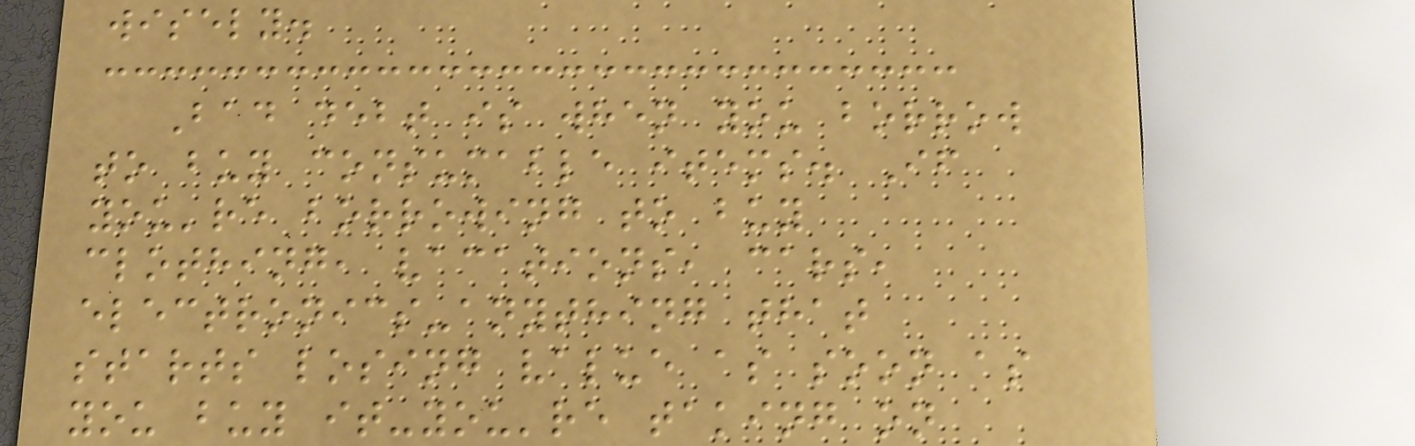wisely.
Bad debt is when you borrow
to buy consumable items. If
you're borrowing to buy
clothing, vacations, cars,
electronics-anything that
starts losing value as soon as
you buy it-you're taking on
